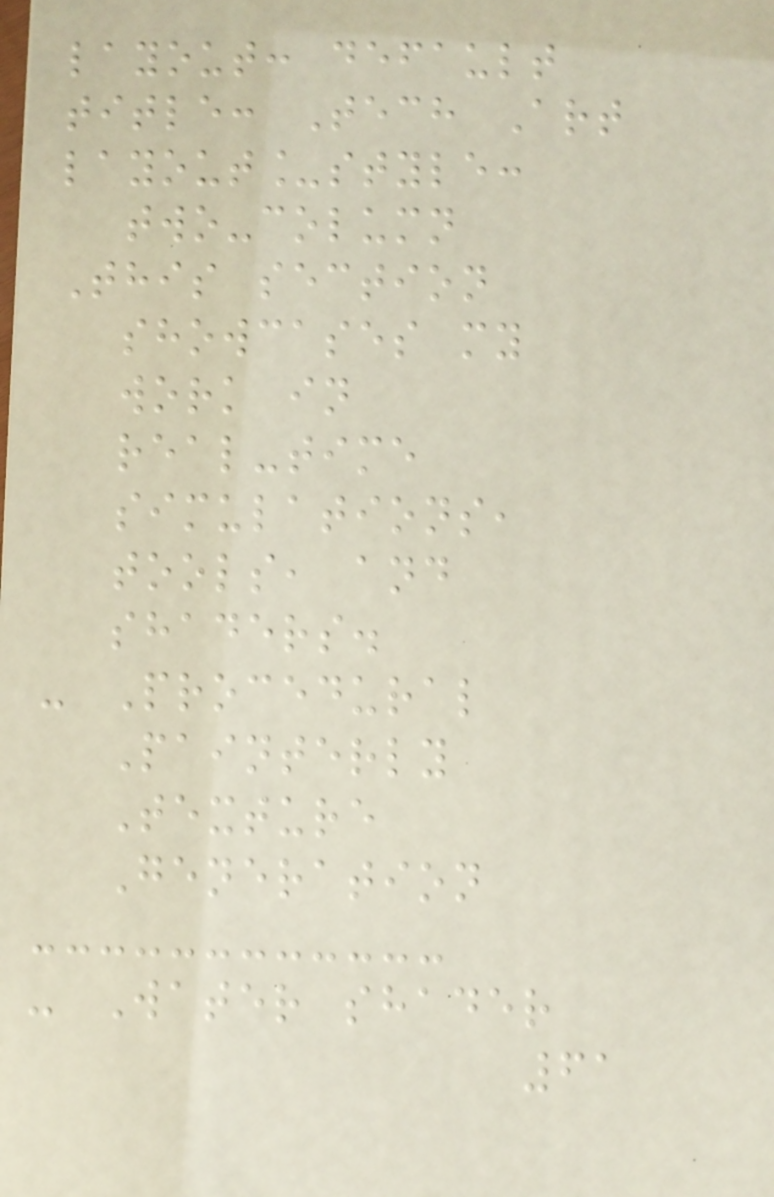layout: default
title: Tech Art
layout_style:
two-column
This section
showcases my
work in
real-time
simulations,
tools, and
shaders.
- Procedural
Painterly
Texture
Generation
- Water shader
61
